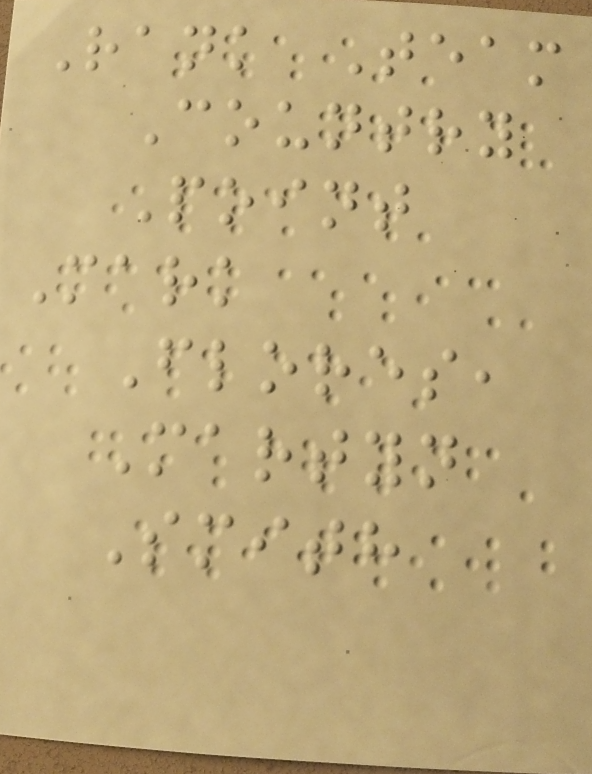Rank Team
Country
Point
Mark
Flores,
Martyn
Smith
